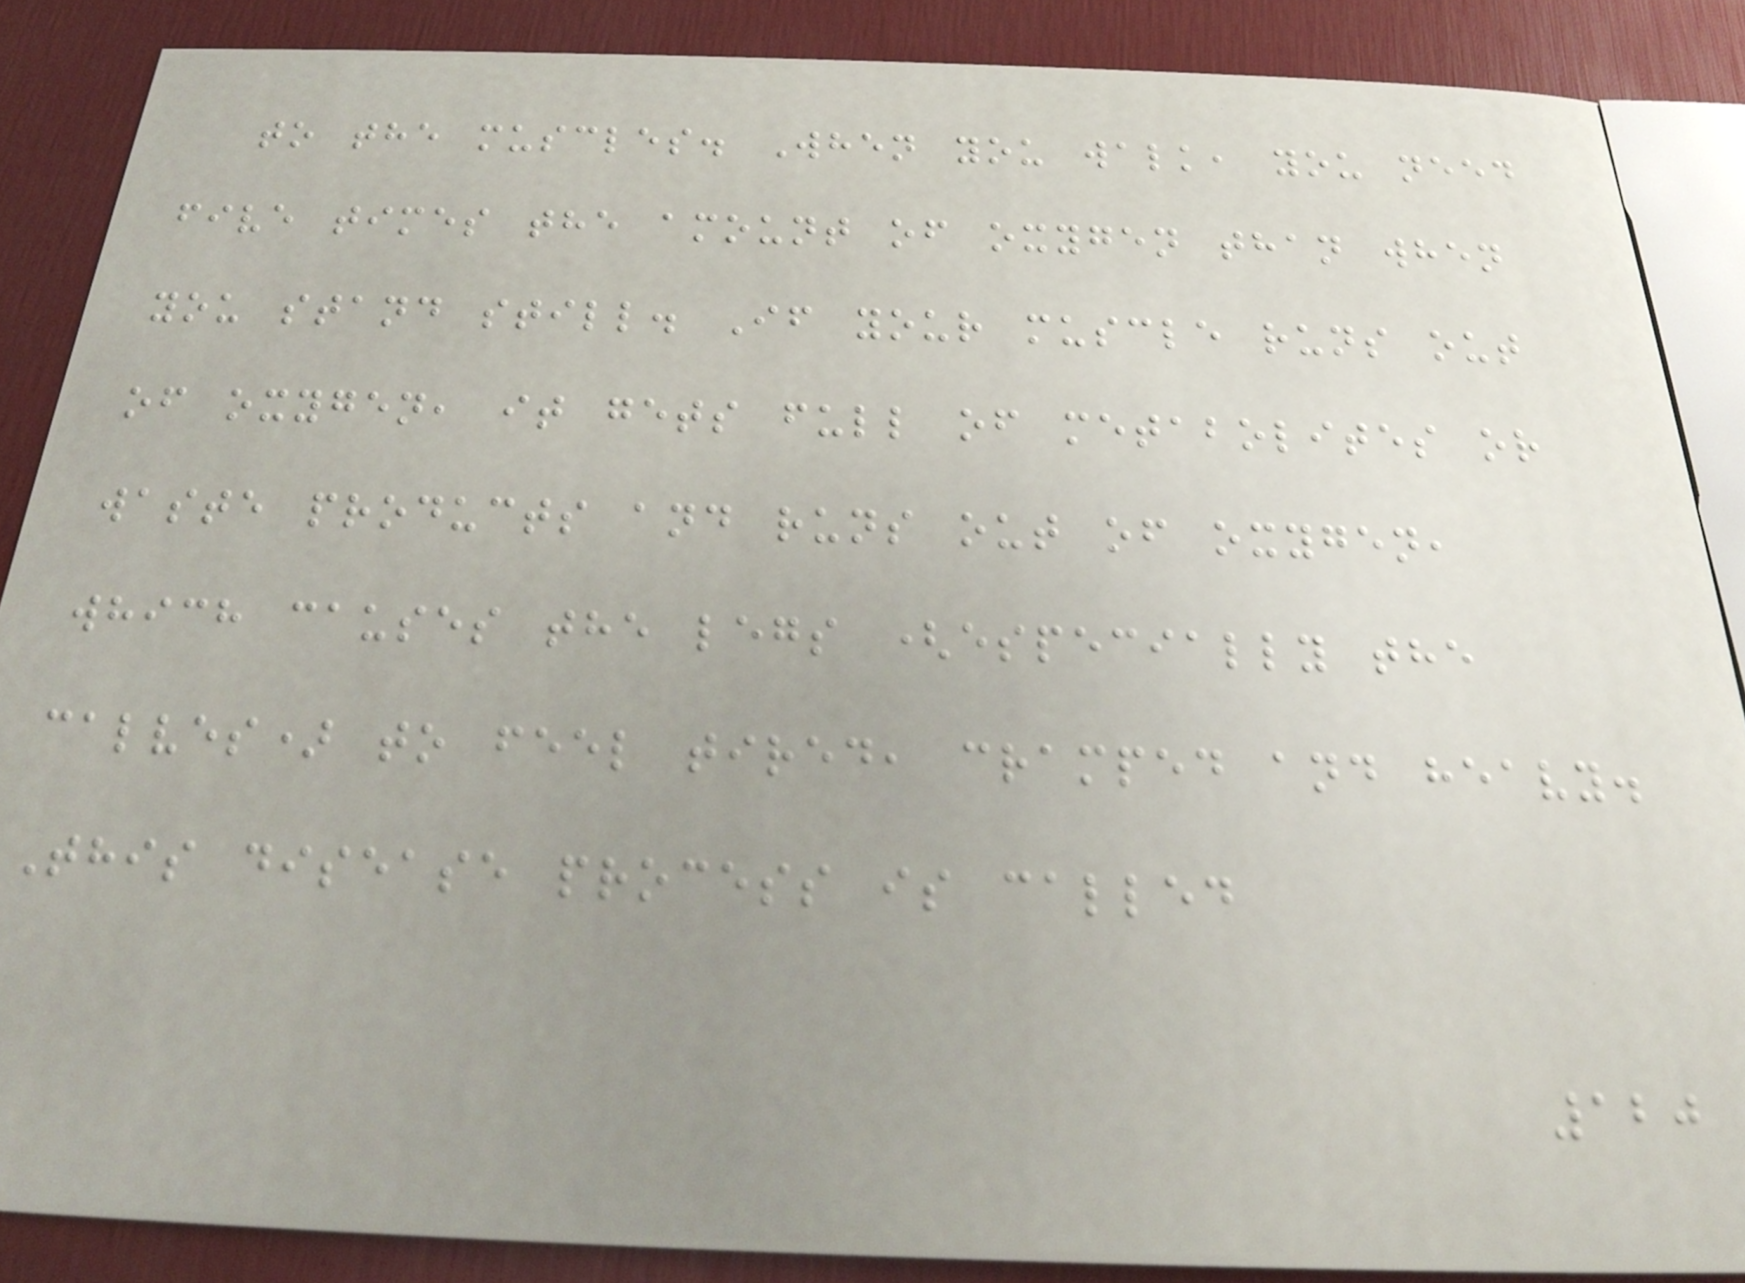to the muscles. When you walk, you need
five times the amount of oxygen than when
you stand still. If your muscle runs out
of oxygen, it gets full of metabolites or
waste products and runs out of oxygen,
which causes the legs (especially the
calves) to feel tired, cramped and heavy.
This disease process is called
120
